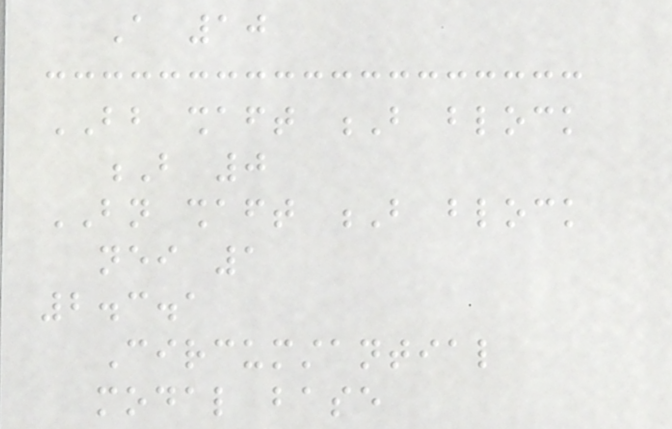A 10
BB shaft B block
B 0
BN shaft B block
neither 1
2.3.1
Circumstantial
modal base
